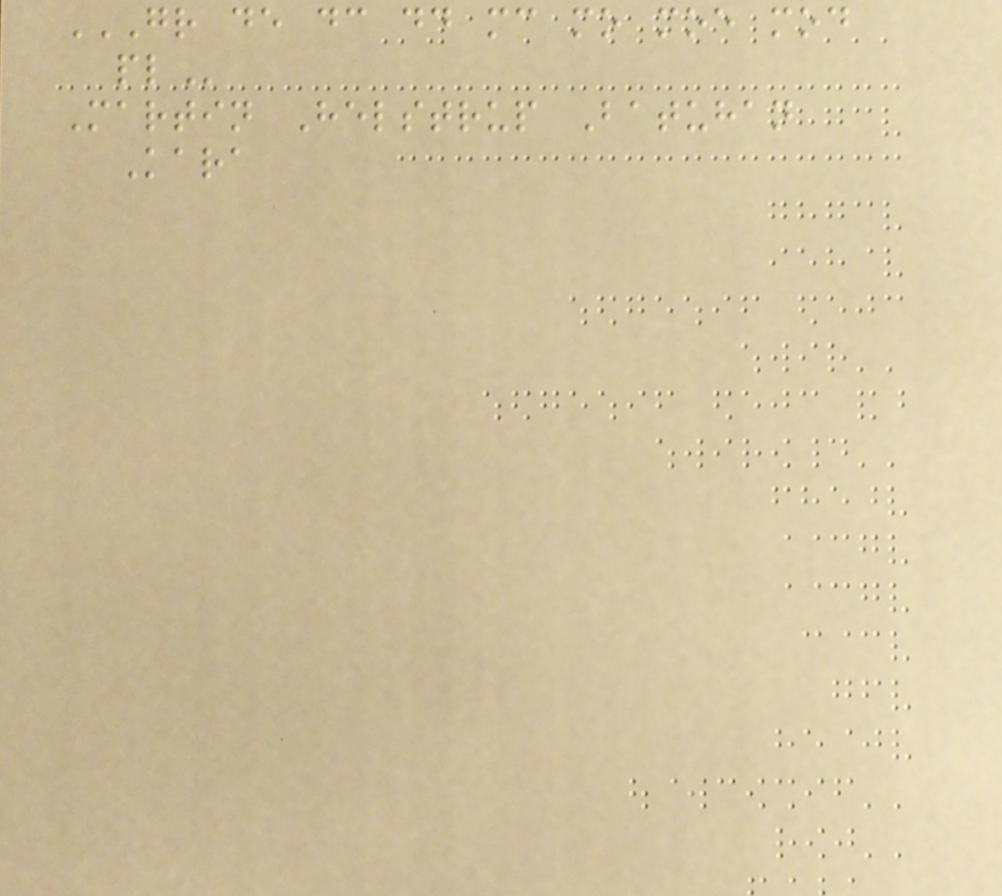GR DE DC DD MC MO MOE MOD
PL
Martin Helstrup Batuhan
Kara
